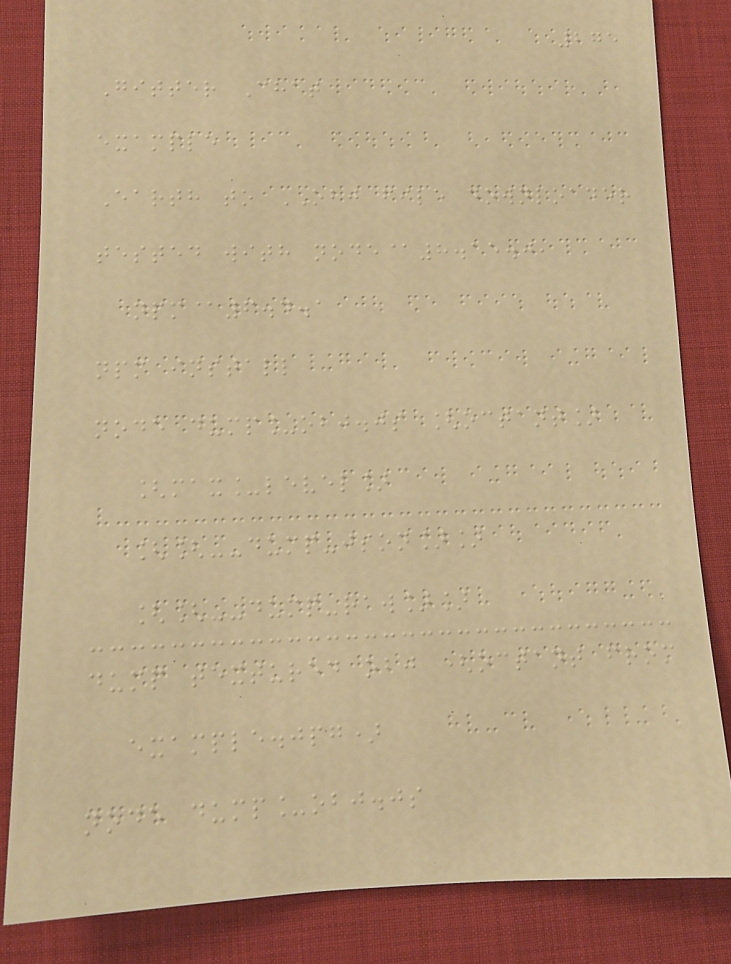275
Gitter Chat
example
Earth to OBJ file downloader
tested with node@8.15.0,
npm@6.4.1
npm install
node dump_obj.js [octant]
[max_level]
[[--dump-json]]
[[--dump-raw]]
dump textured obj (octant from
example.jpg)
node dump_obj.js
